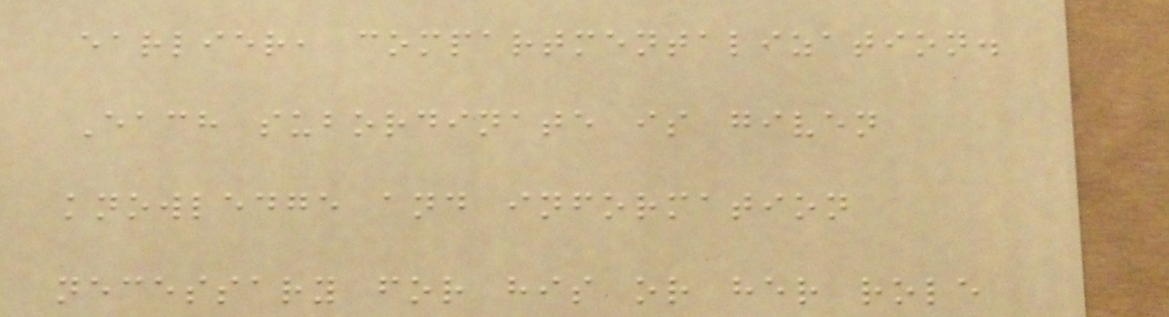earlier, compartmentalization.
Each subordinate is given
knowledge and information
necessary for his or her role
